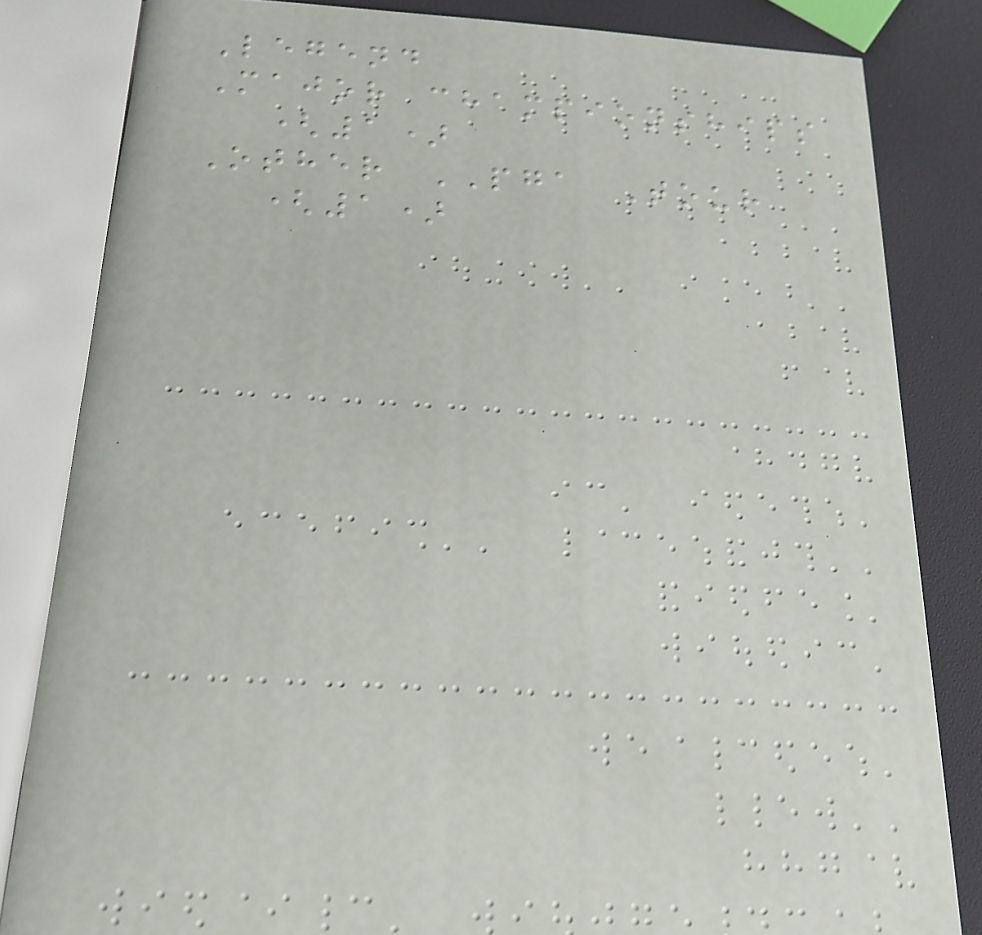Legend
Major championships
(1)
Other PGA Tour
(1)
